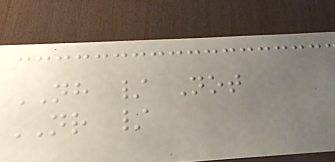NH / Not
NR /
